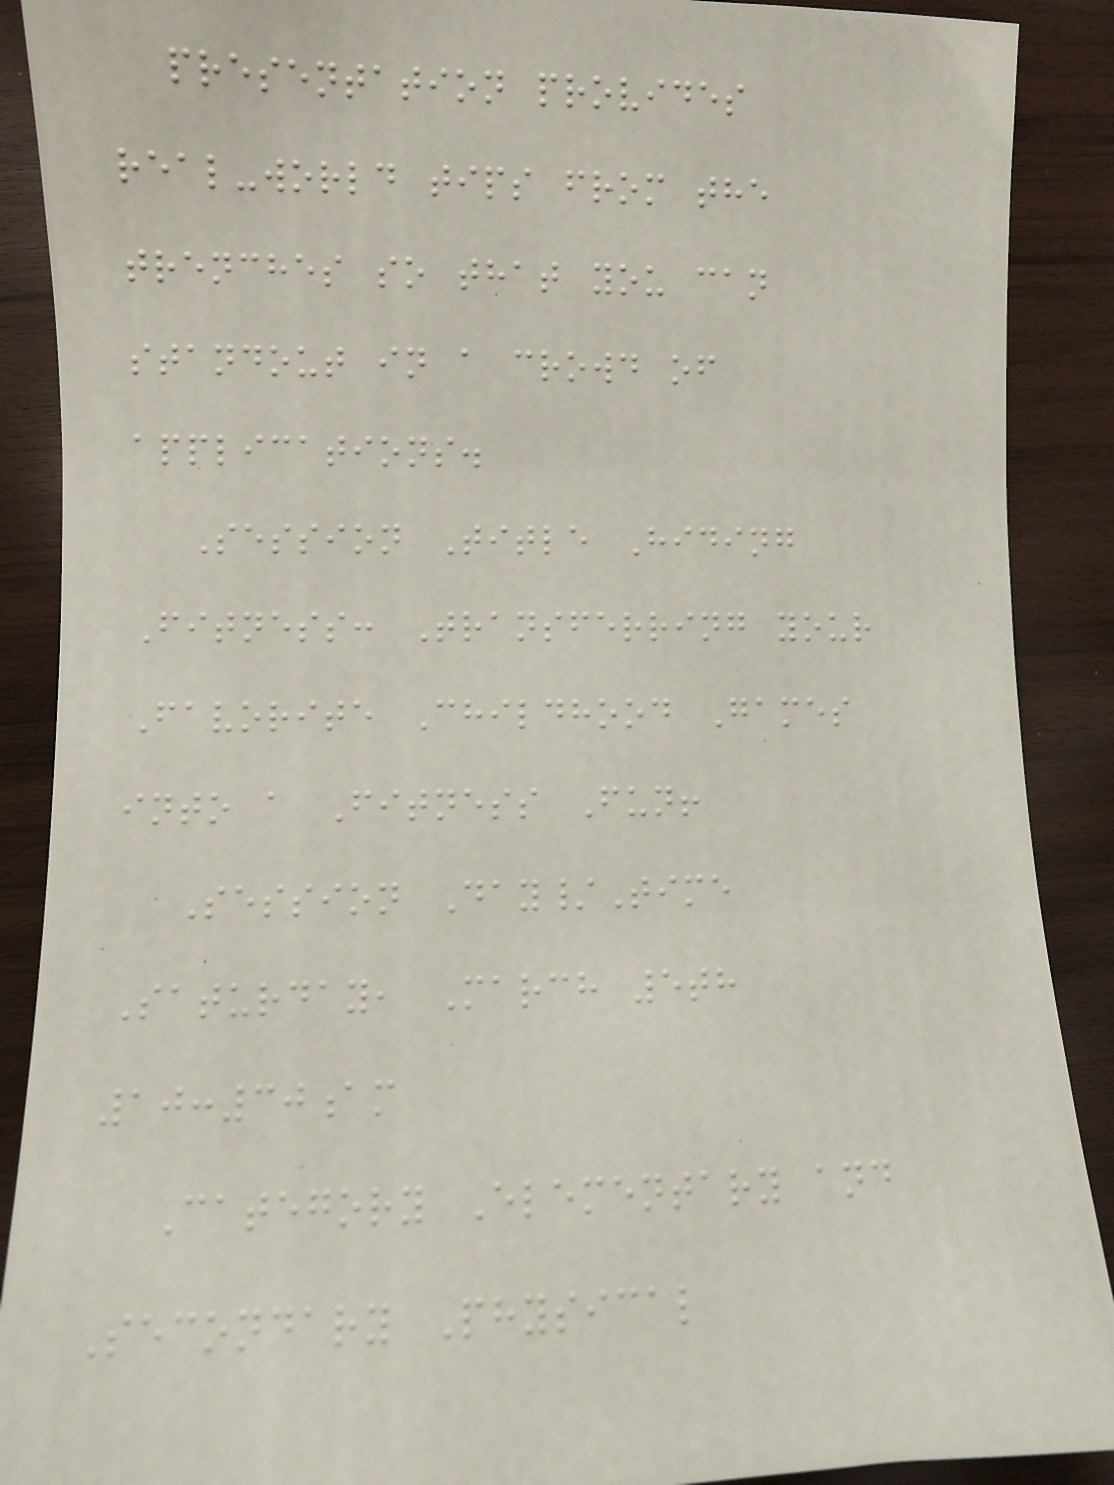presentation provides
real-world tips from the
trenches so that you can
standout in a crowd of
applications.
Session Title Hiding
Fitness: Transferring your
Favorite Childhood Games
into a Fitness Fun!
Session Day/Time
Saturday, March 5th
10:30am
Category Elementary and
Secondary Physical
